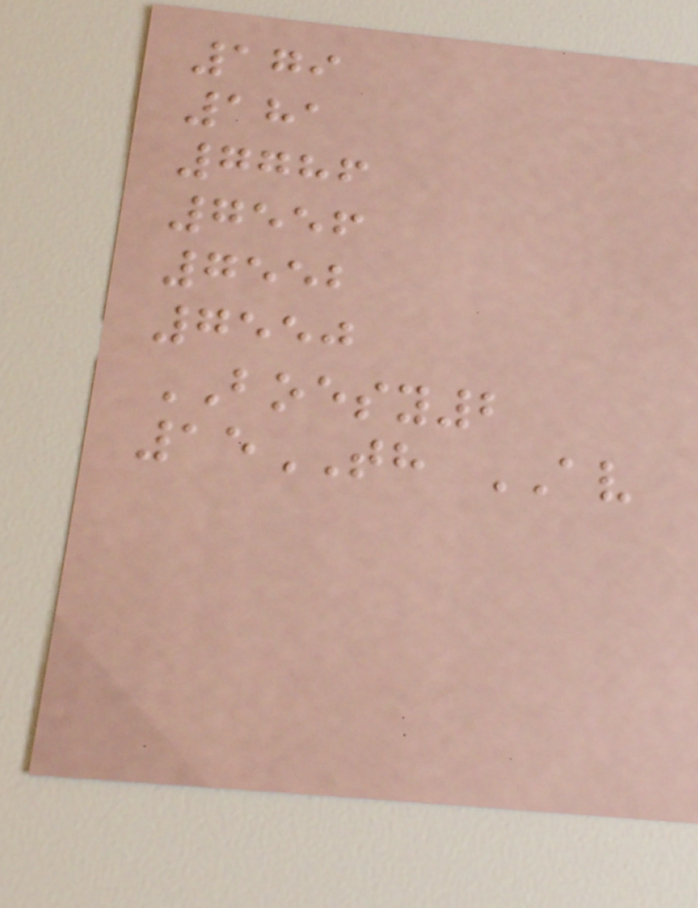179
181
7786
7556
7552
7550
BOESY2
15TH AV
